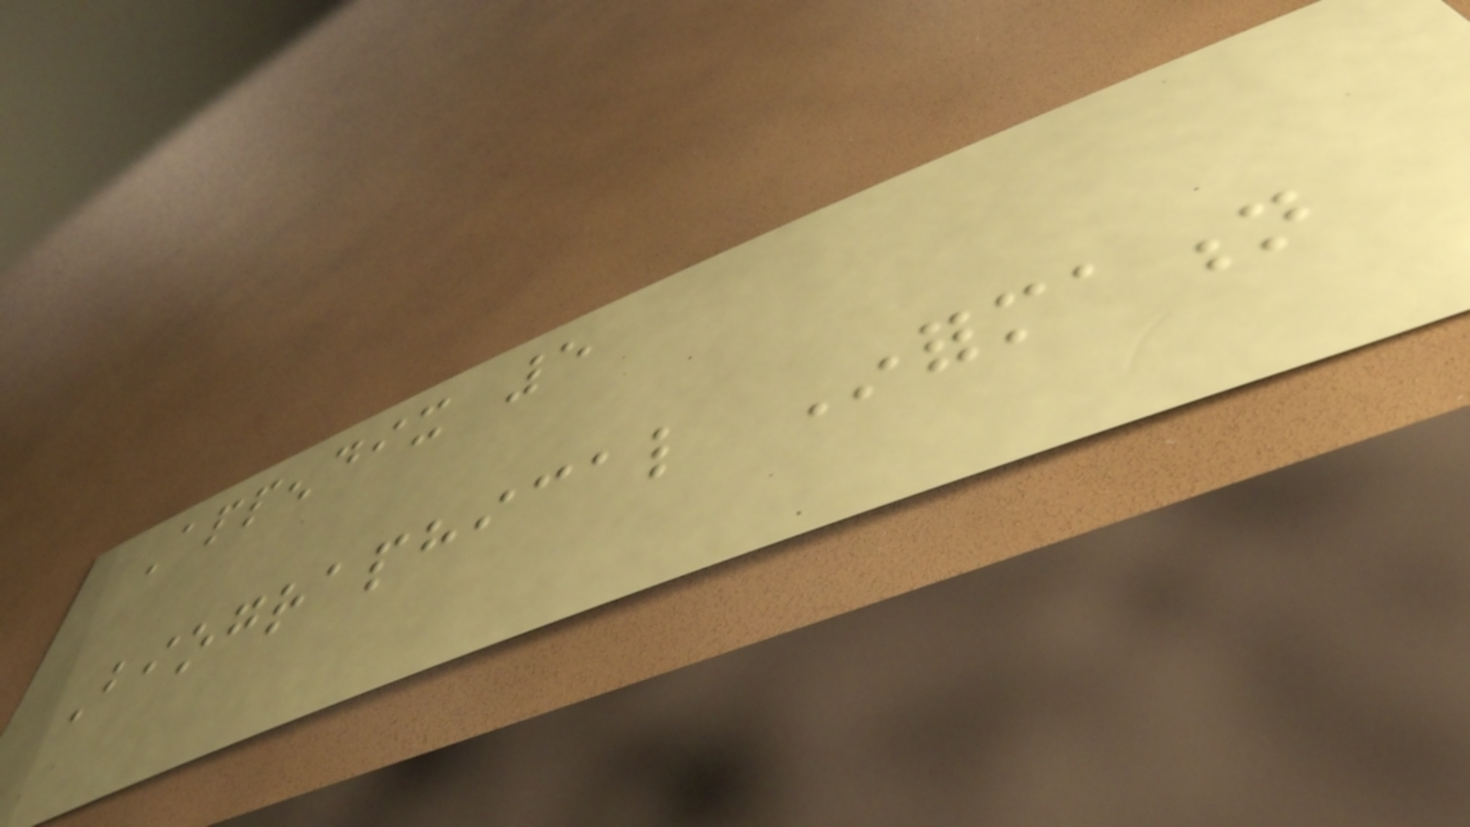Appendix 5
Biographical Information
